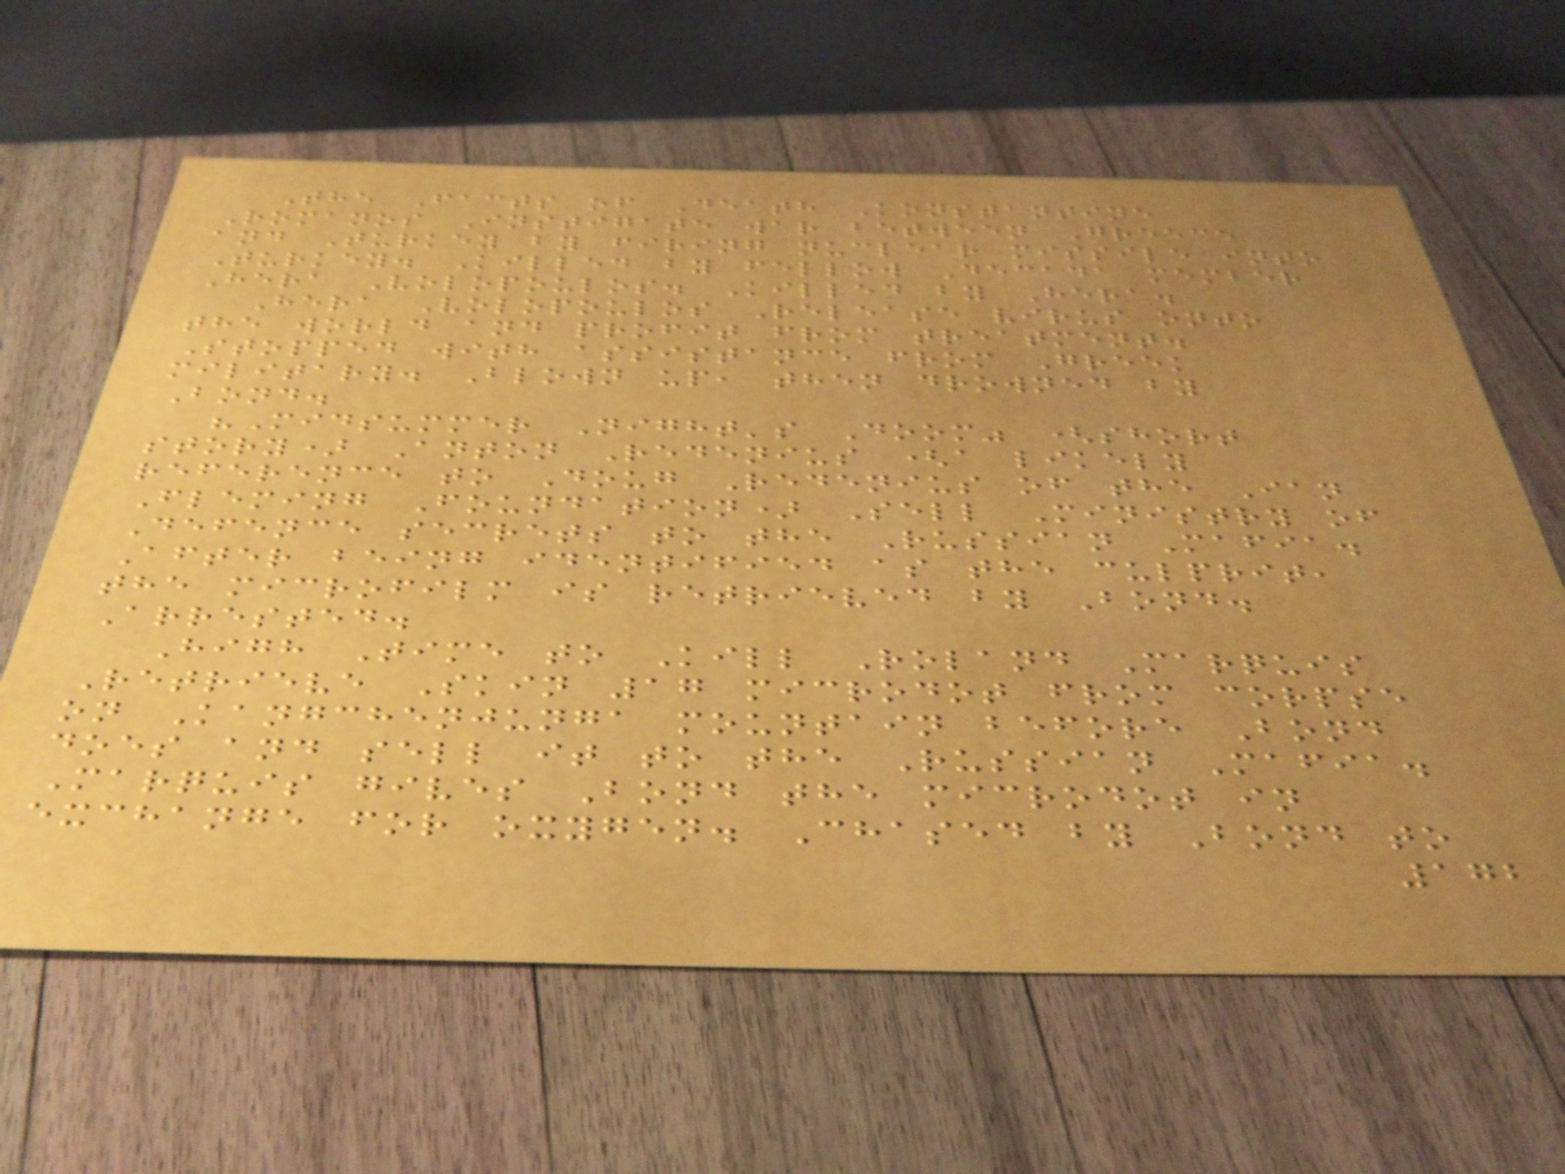The Facts of Death Konstantine
Romanos Instigate war between Greece
and Turkey by firing nuclear missile into
Turkey. Killed by fellow Decada member
Hera Volopoulos. Killed by Hera.
Hera Volopoulos Release virus onto
the world and profit from treatment.
Stopped with assistance from Greek
military. Blown up, then drowned by
Bond.
"Midsummer Night's Doom" (short
story) Anton Redenius (a likely
reference to Doug Redenius of the Ian
Fleming Foundation) Sell Ministry of
Defence secrets to the Russian Mafia.
After being identified as the culprit,
the microfilm is retrieved by Bond.
Arrested.
High Time to Kill Roland Marquis
Retrieve Skin 17 microdot from corpse
on Kangchenjunga mountain before Bond
does and sell it to the Russian Mafia.
Marquis gives Bond the microdot in
exchange for oxygen. Chased by Bond to
172
